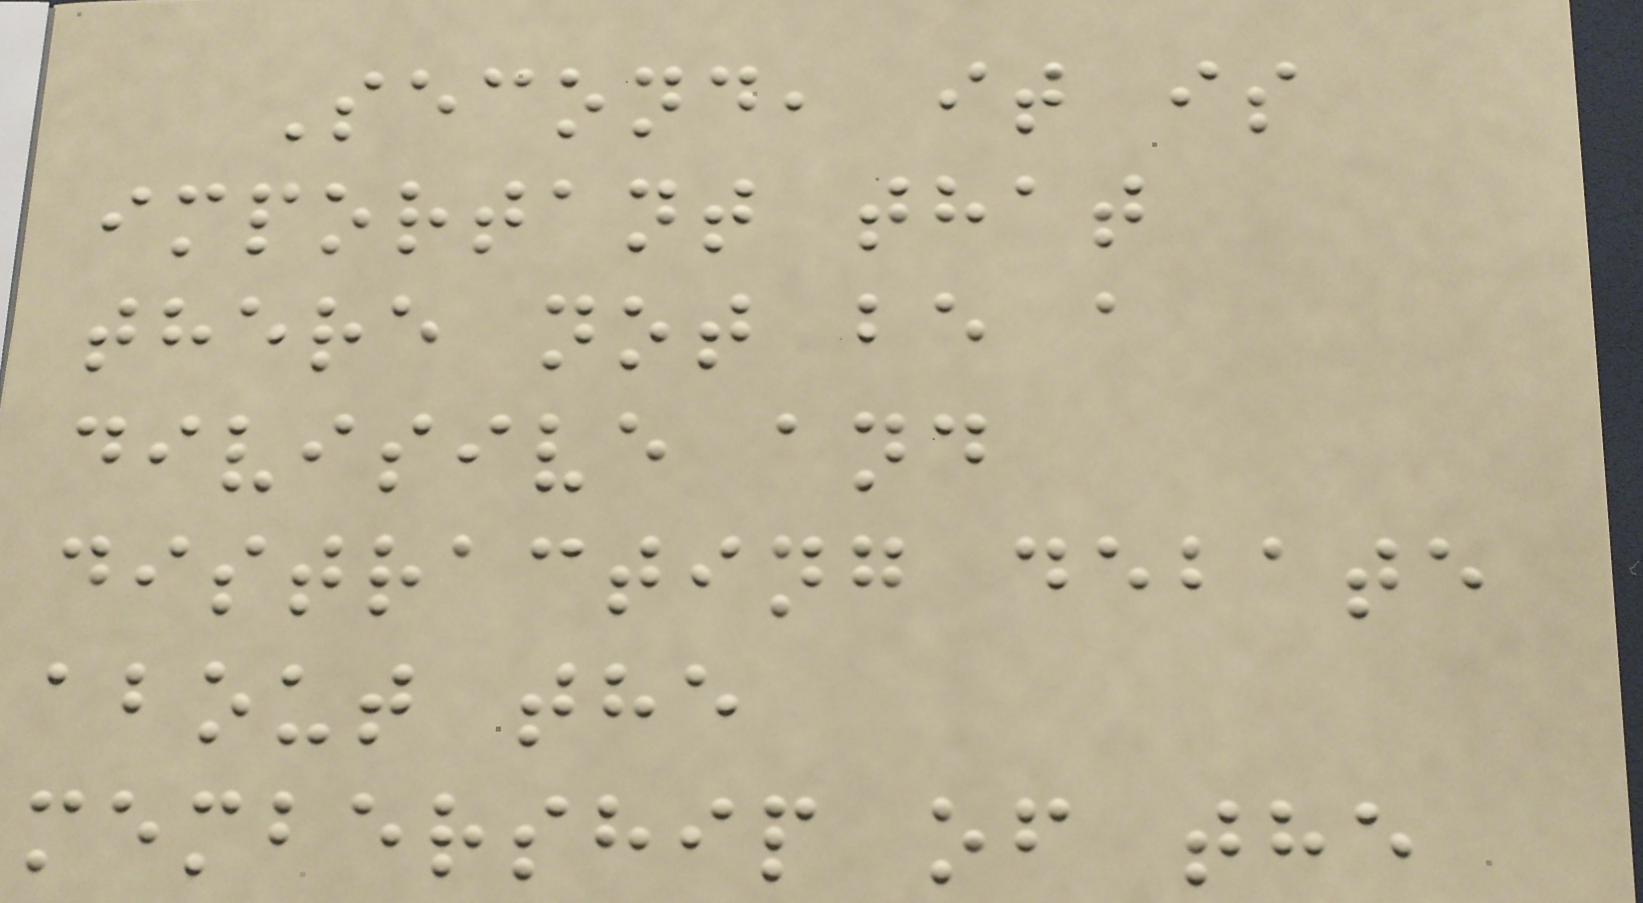Second, it is
important that
there not be a
divisive and
distracting debate
about the
membership of the
